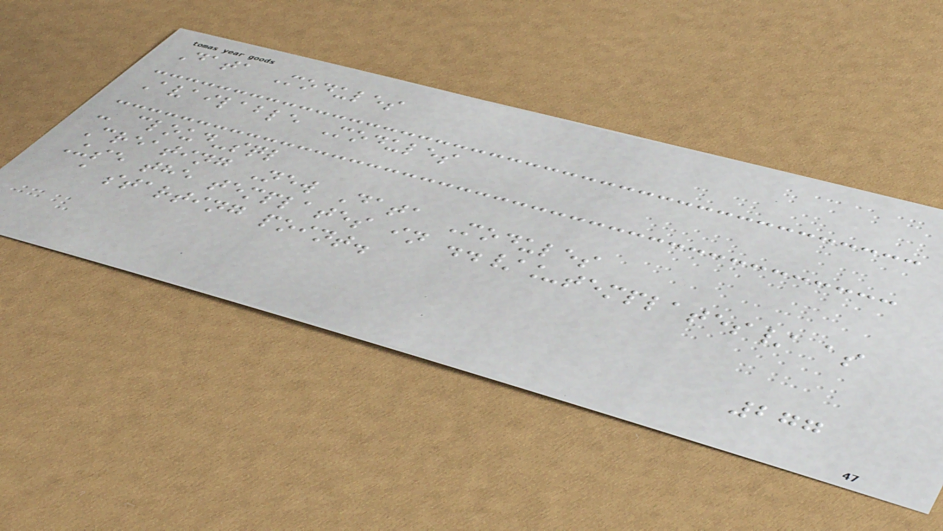Data Modules
Available Modules
- cloud-sql
Creating New Data Modules
Use the templates in ../_templates/ as
a starting point.
277
